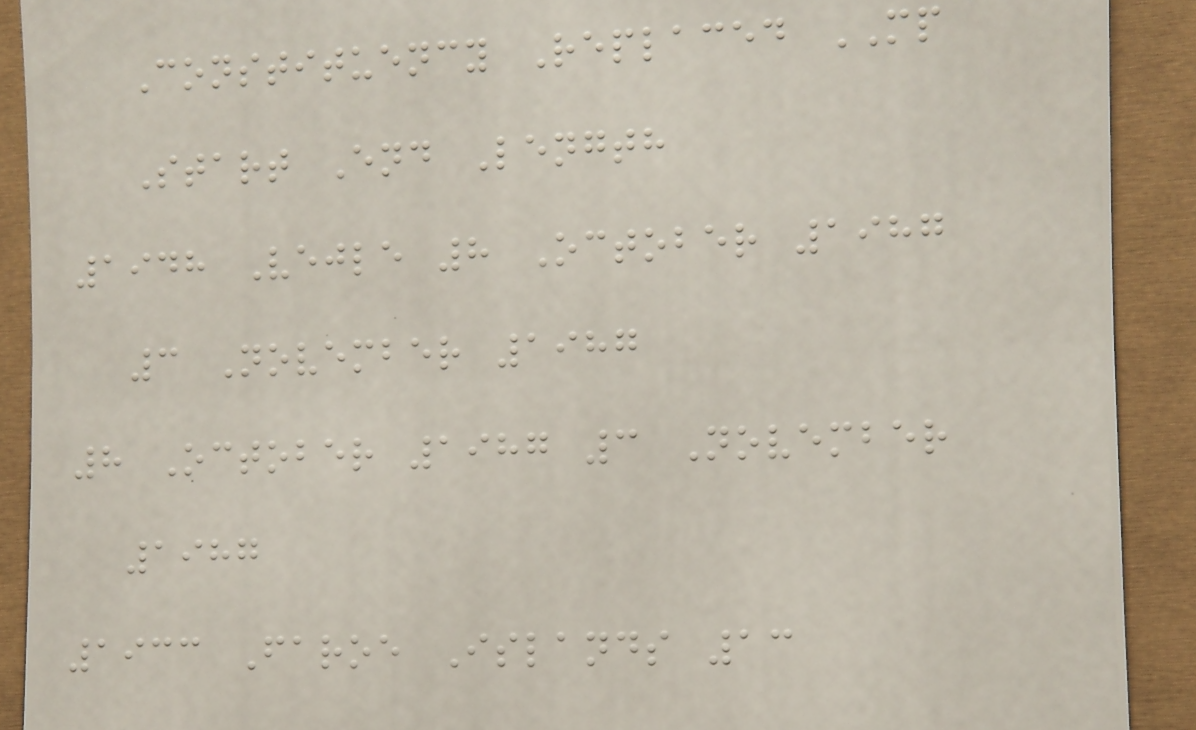Constituency Replaced MP
Start End Length
1948 Vejle 8 October 1987
3 November 1987
8 October 1987 3 November
1987
1933 Faroe Islands 13
